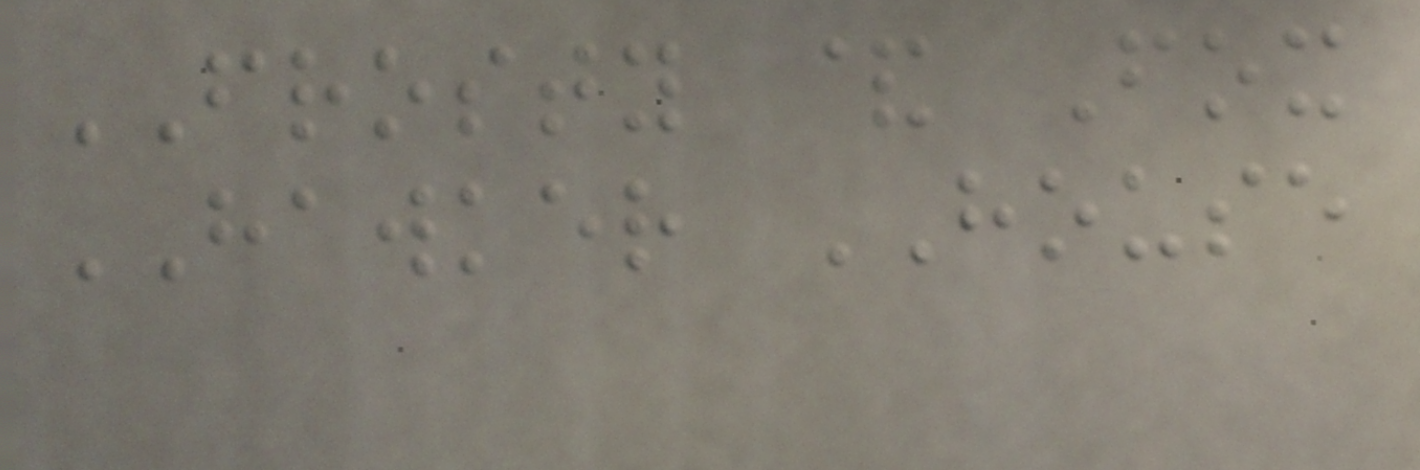FROSTY & Fox
HAWKER HOUSE
